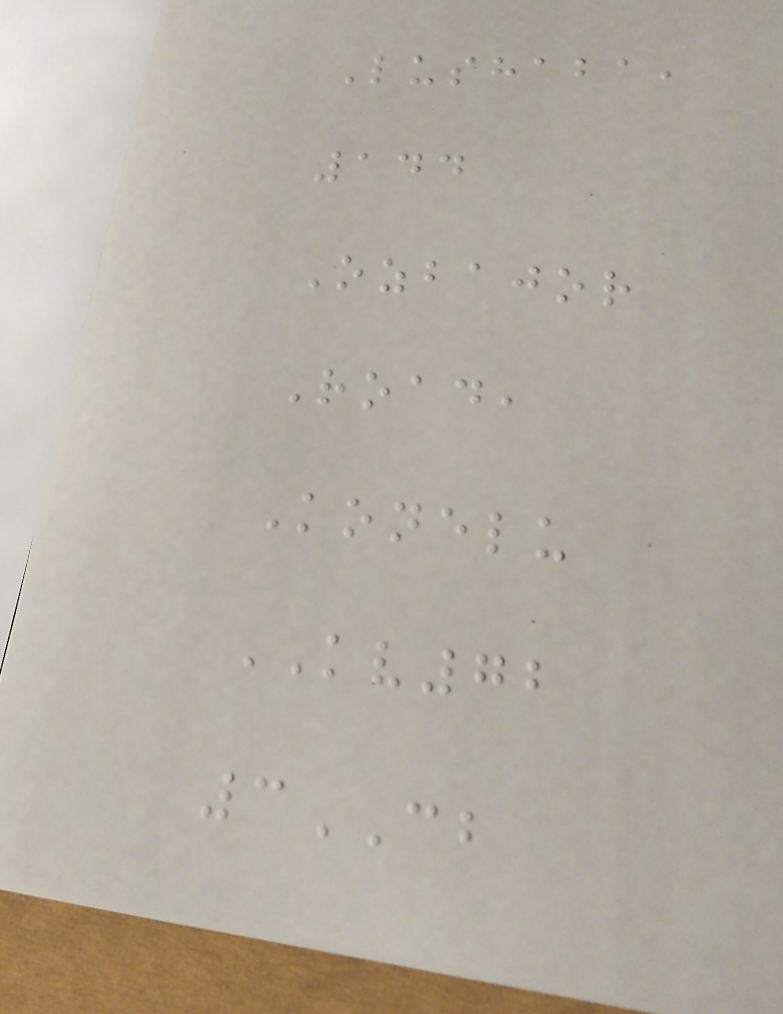Lushaba,
144
Ozbajor
Road,
Konelu
KV72
3CB
